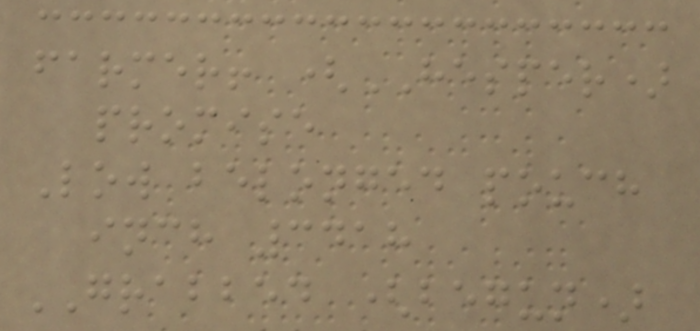farmer! (HESPER)
promise
Low belonged pouch
inch 3418
GRABBED (begun)
